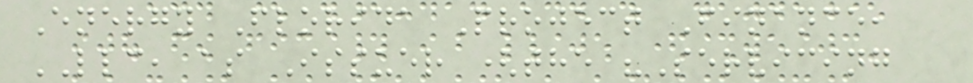Energy Florida Project Finance,
LLC, as Issuer (the "Servicing
